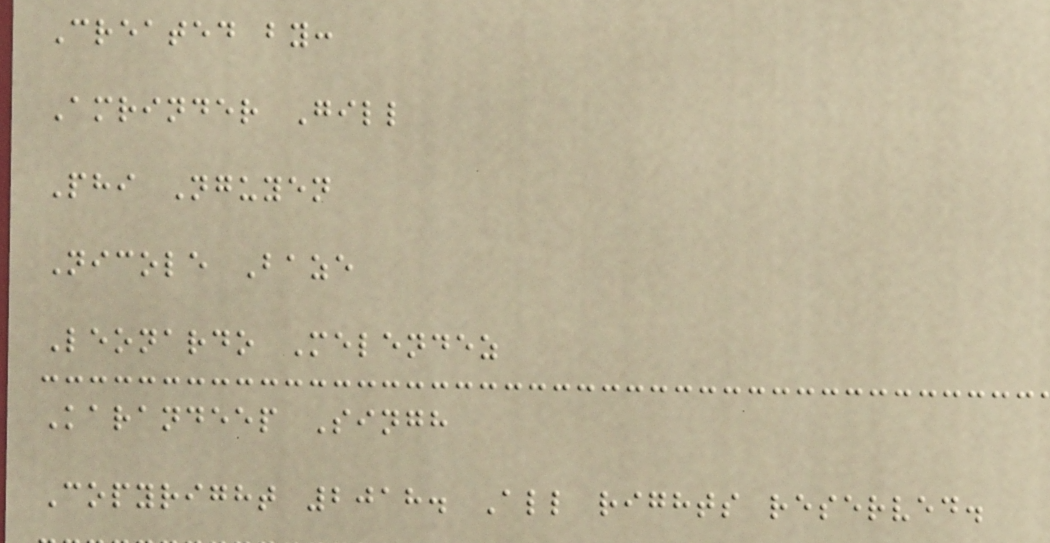Created by:
Amrinder Gill
Phi Nguyen
Nicole Baze
Leonardo Melendez
Karandeep Singh
Copyright 2018. All rights reserved.
